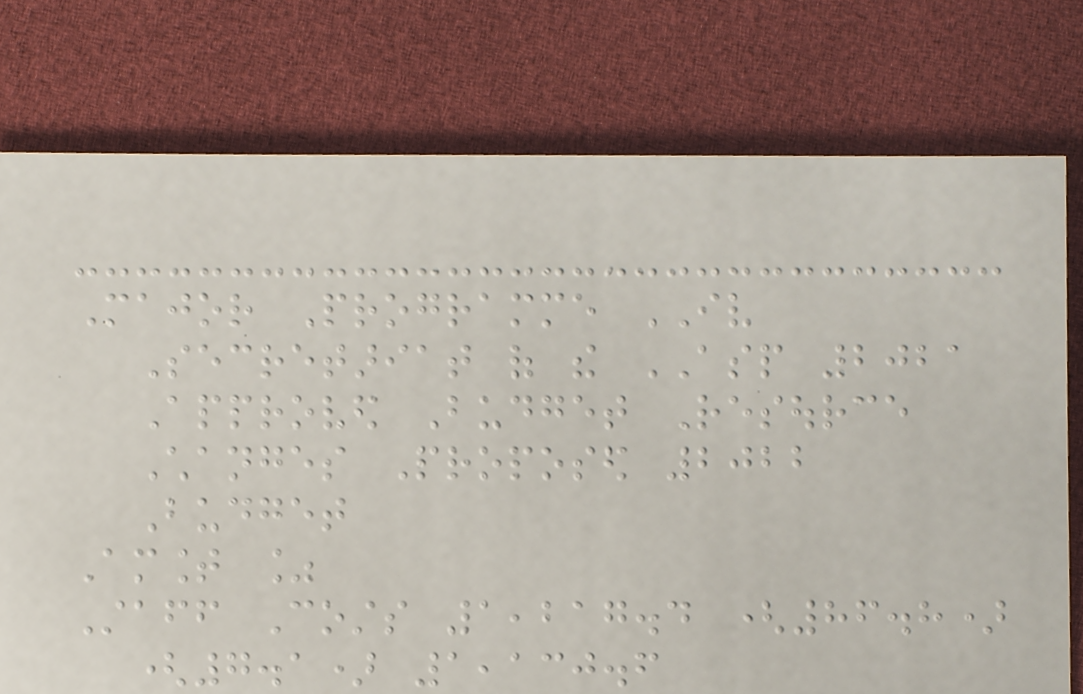Major Programme IV
Secretariat of the ASP 2021
Approved Budget Resource
Changes Proposed 2022
Budget
Amount %
Staff Costs 1,217.4 (86.8)
(7.1) 1,130.6
